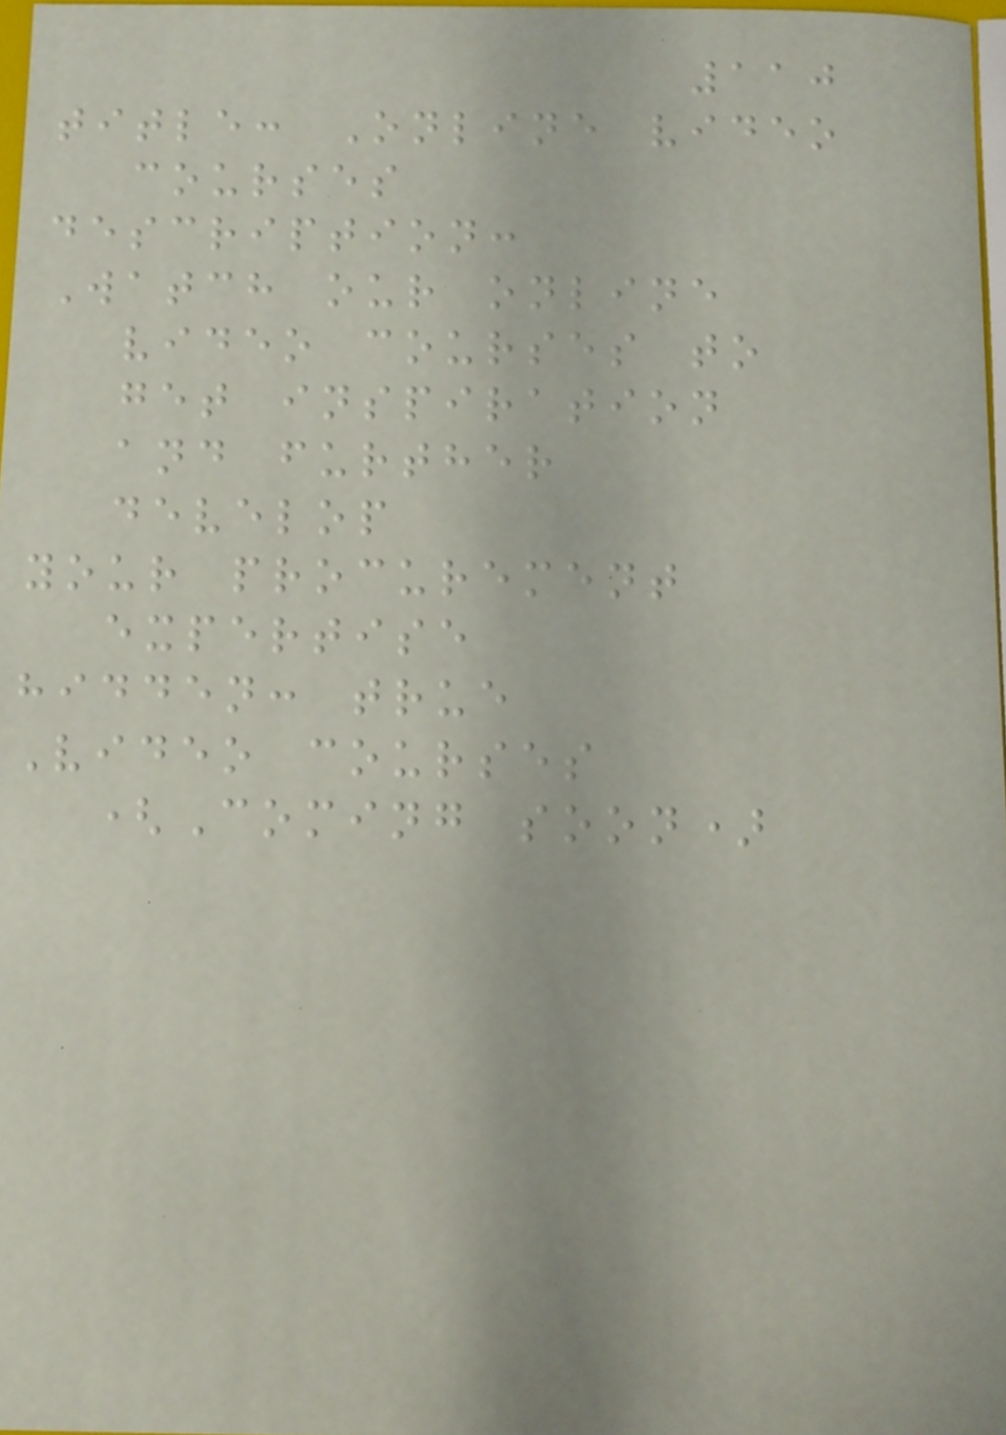110
title: Online video
courses
description:
Watch our online
video courses to
get inspiration
and further
develop
your procurement
expertise
hidden: true
Video courses
(Coming soon)
